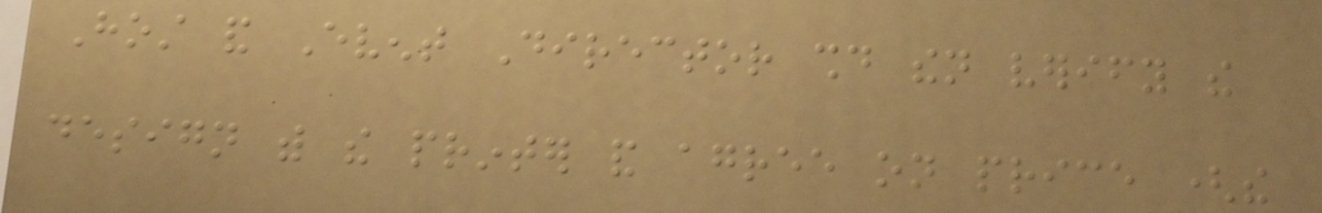Host and Event Director should then verify the
design with the printer and agree on price (the
